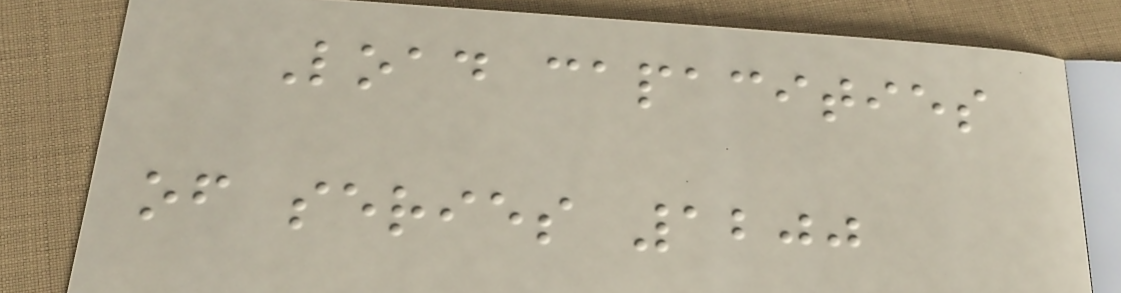Load capacities
of series 1200
